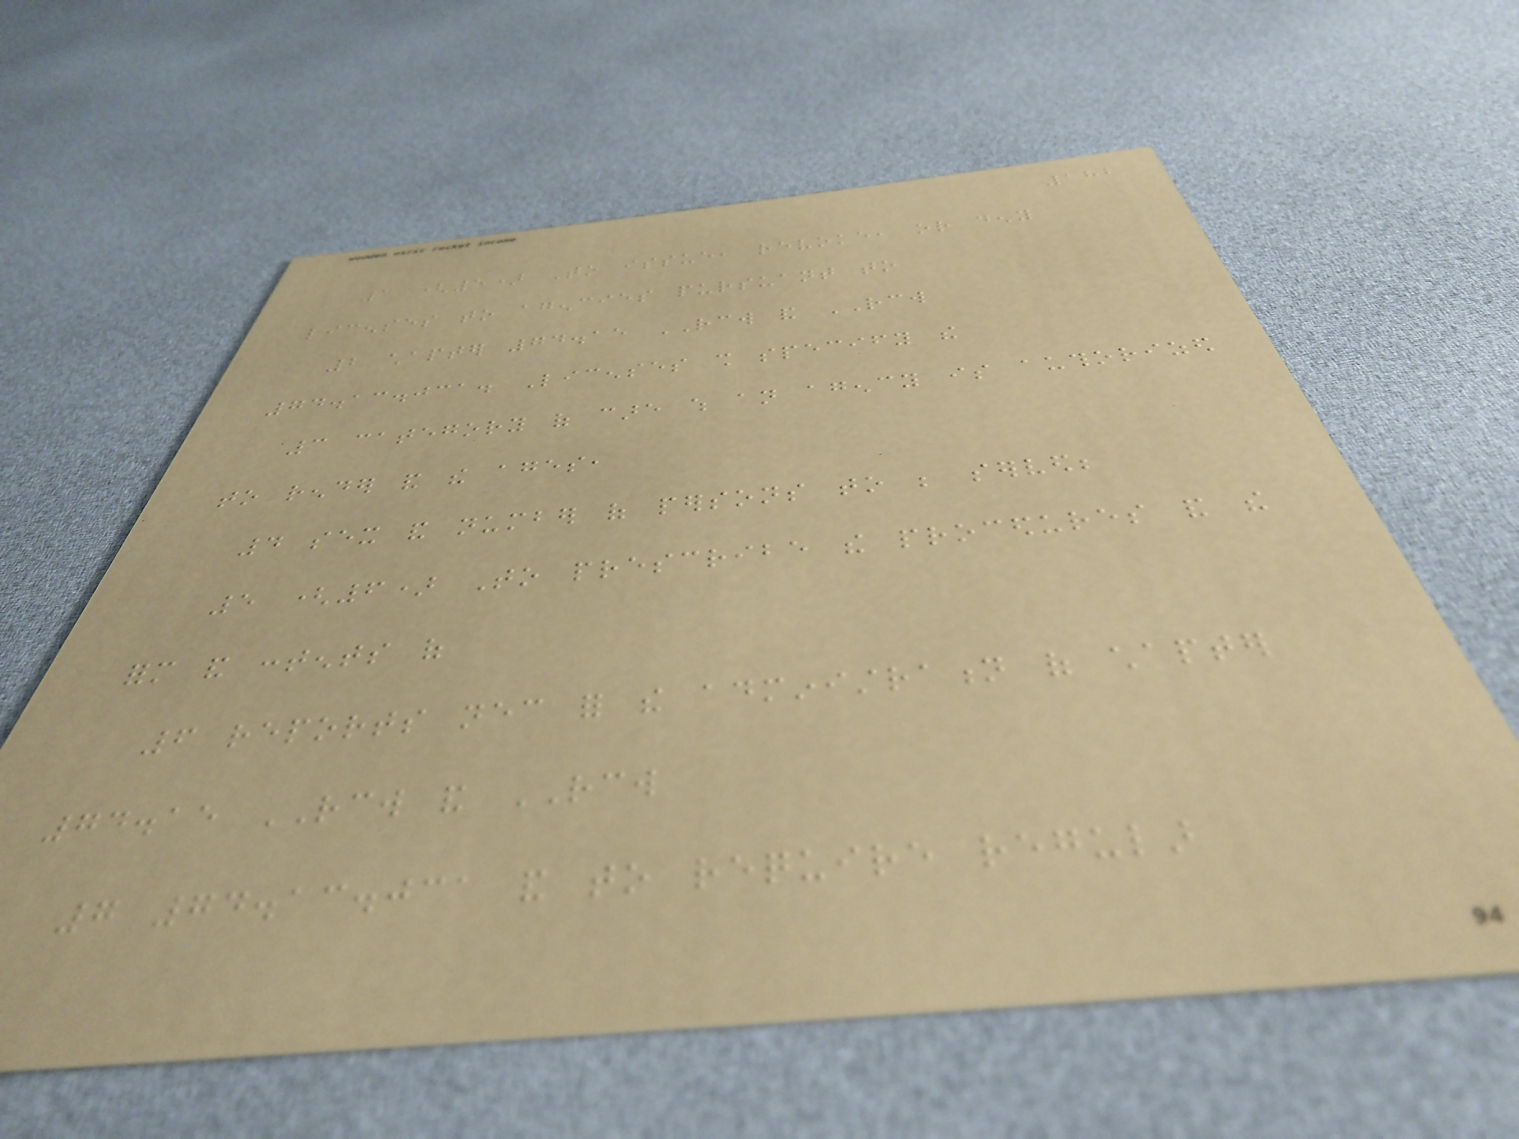182
1 (5) To issue, revoke, or deny
licenses to agencies pursuant to
2 chapter 74.15 RCW and RCW
74.13.031. Licenses shall specify the
3 category of care which an agency is authorized
to render and the ages,
4 sex and number of persons to be served;
5 (6) To prescribe the procedures and the
form and contents of
6 reports necessary for the administration of chapter
74.15 RCW and RCW
7 74.13.031 and to require regular
